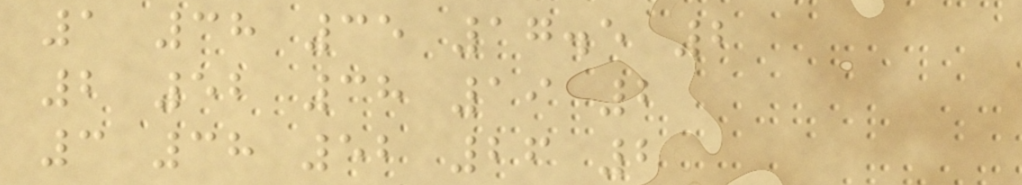1 38 35 17.5 2
2 52 38 19 2
3 38 52 26 2
